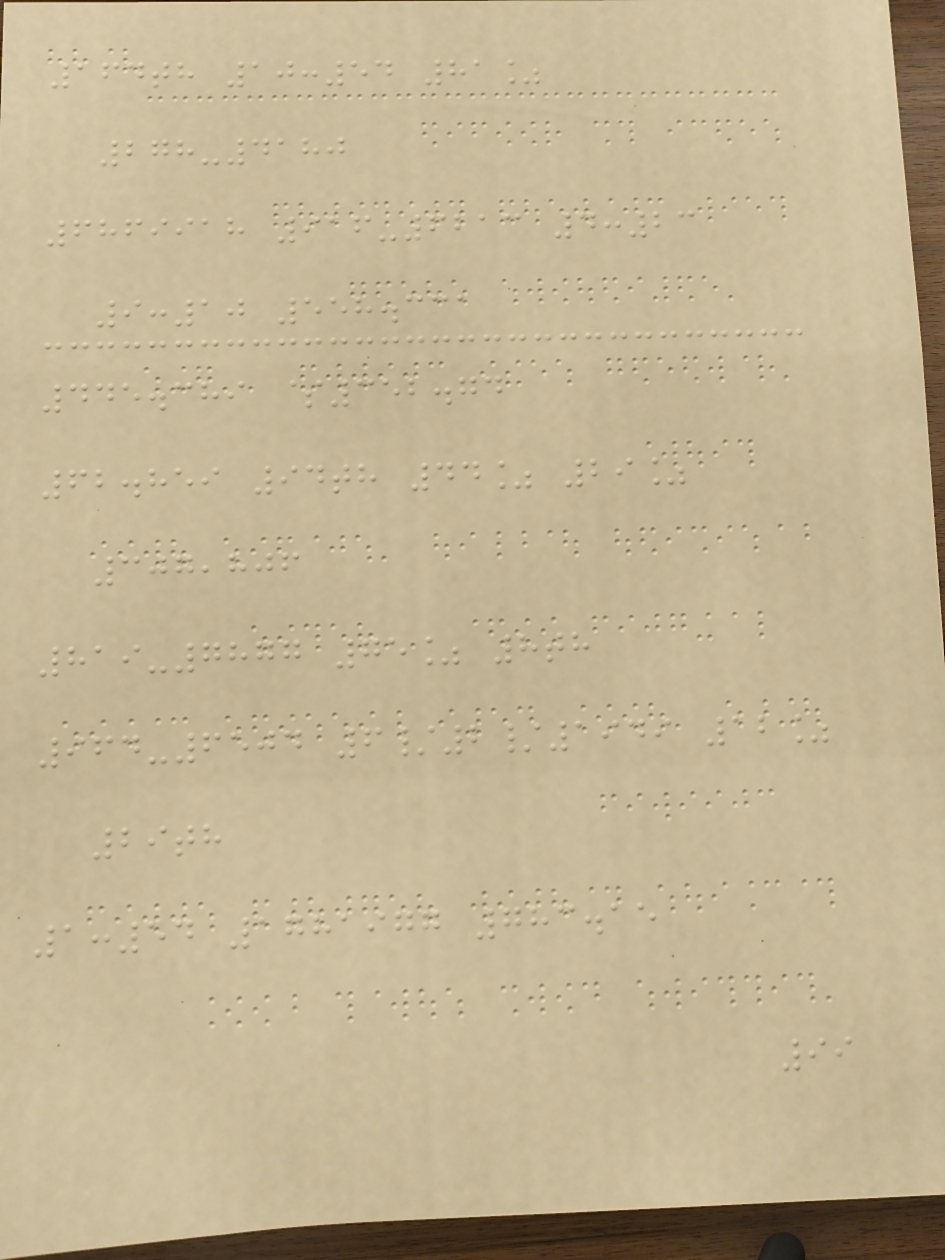164th 10:54 81%
278-4180
6869918 916-6213 4:23
9:10 558.331
445.389 $352.74
62.859 94th 44% 29%
307,806
819-7877 75% 8th
964-6504 6/2/1949 12%
29th
1:54 1781977 783.15
99
